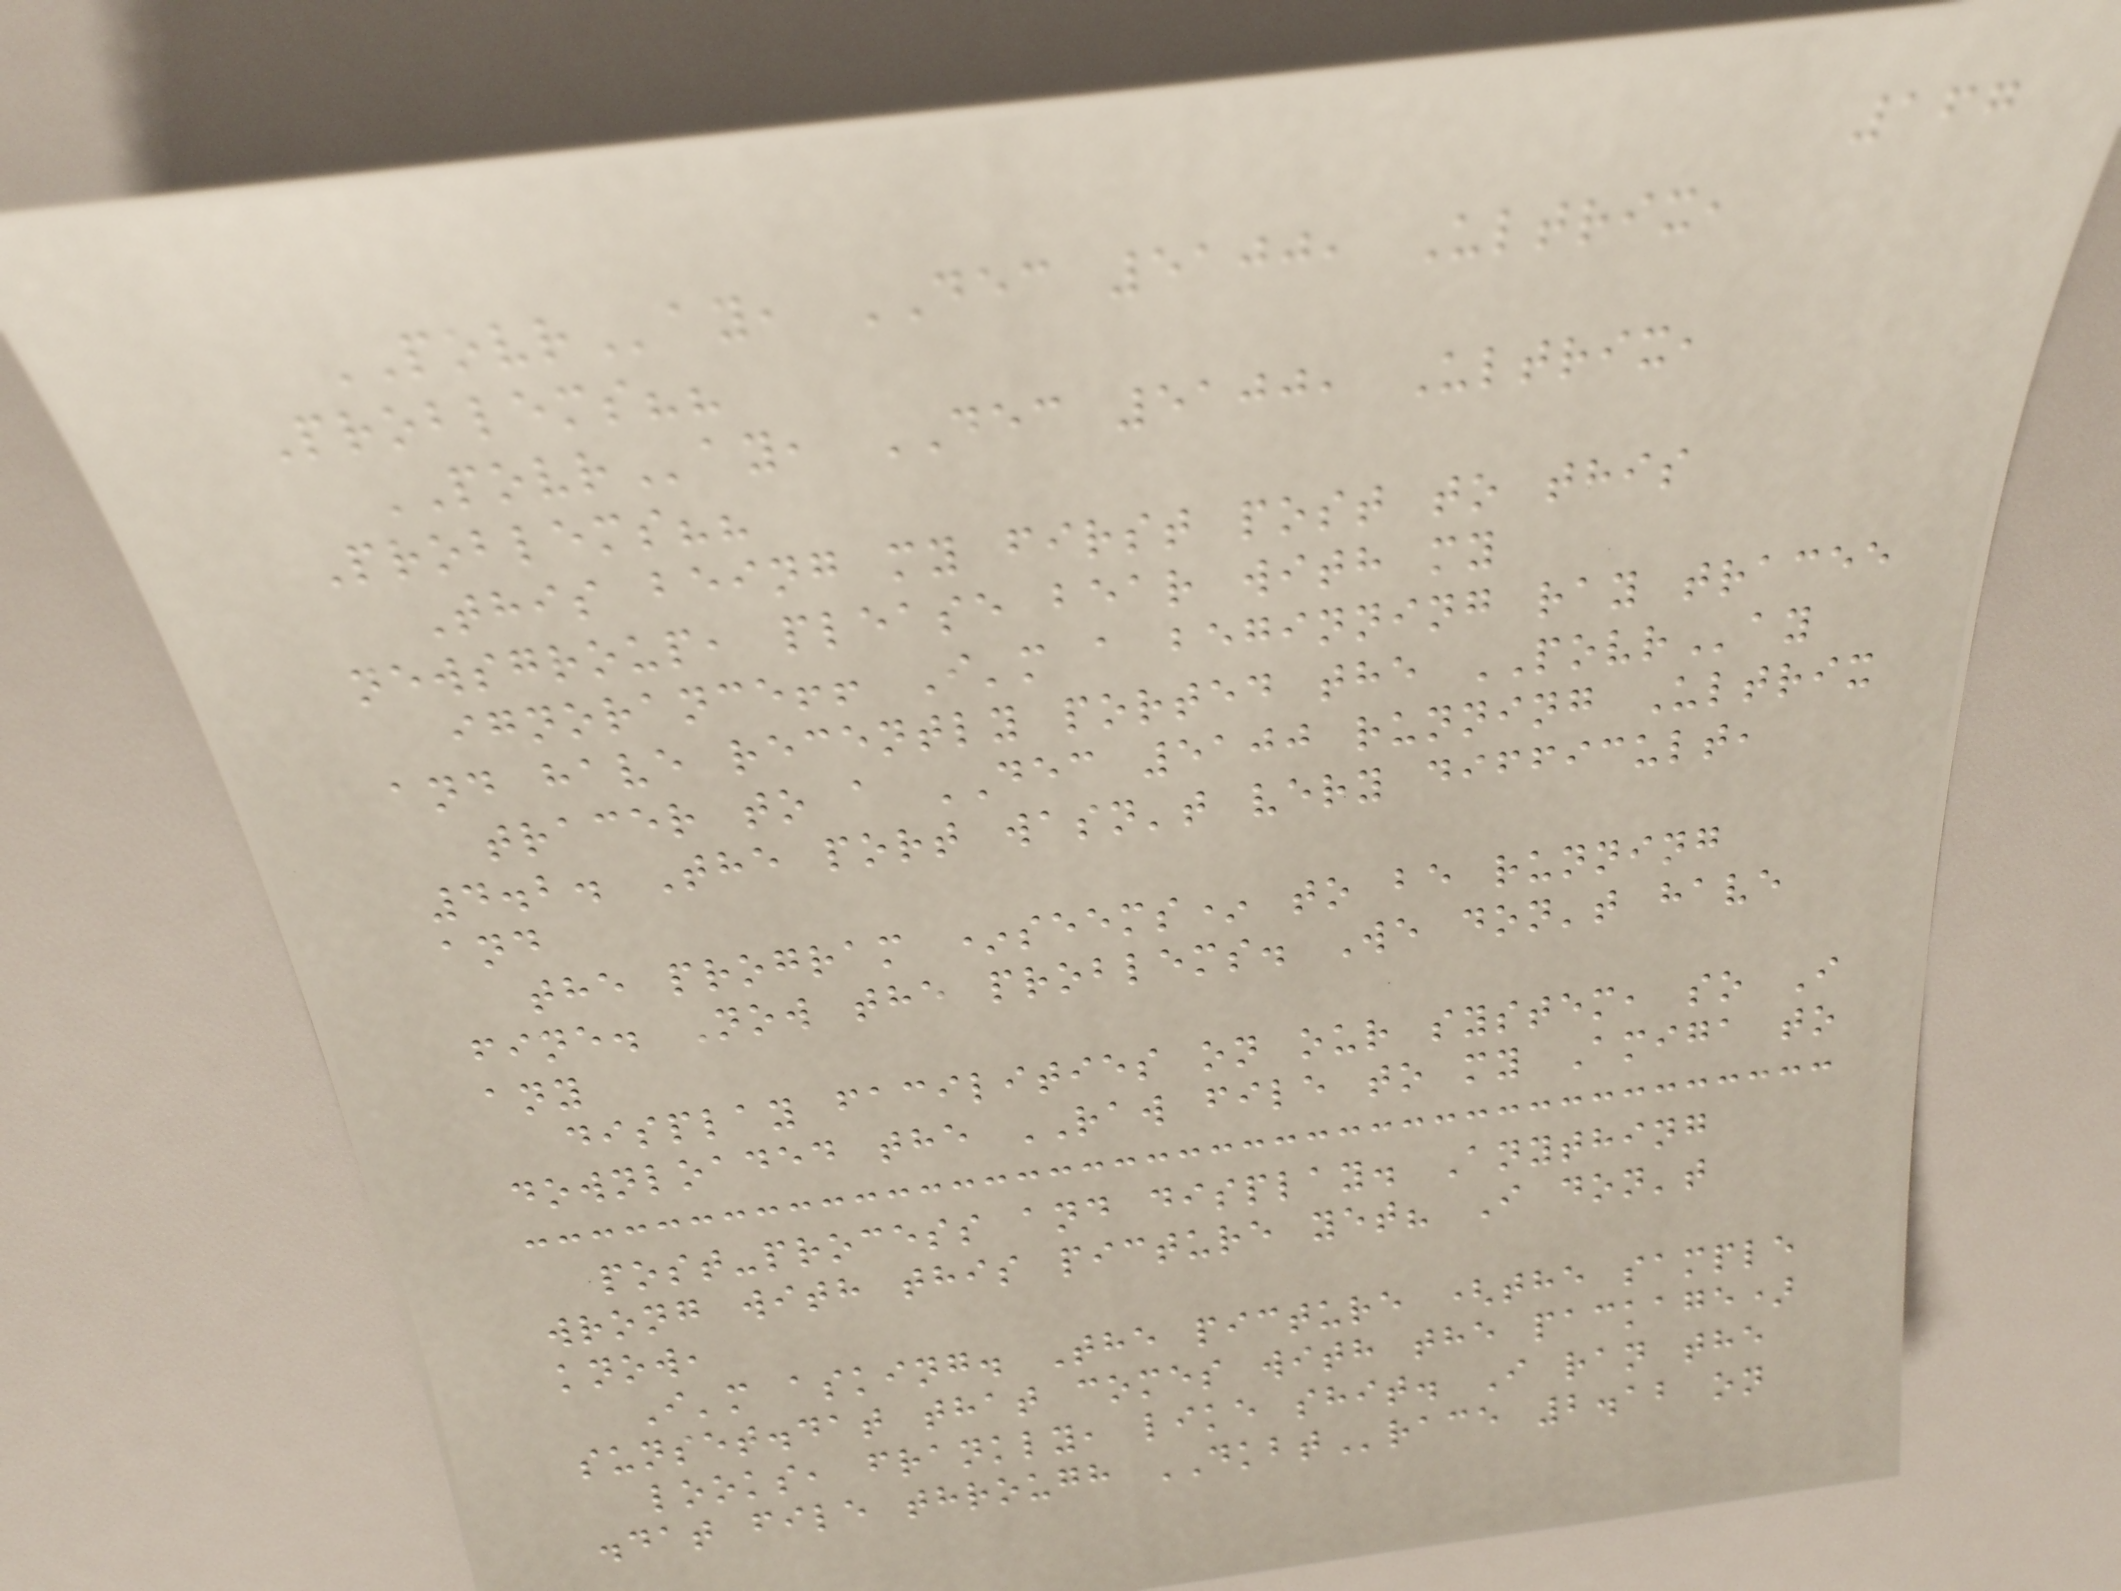167
POVRay, DEC 5100, Ultrix,
Problems??
POVRay, DEC 5100, Ultrix,
Problems??
This being my first post to this
newsgroup, please bear with my
ignorance!! I'm a beginning ray tracee
and have recently ported the POVRay
tracer to a DEC 5100 running Ultrix
4.2. The port wasn't very difficult,
and
the program *seems* to be running
fine. Now the problems. We don't have
any
display facilities on our system, so I
downloaded the RAW file to my Amiga to
post-process and display. Anything
wrong with this picture yet? I don't
know,
I'm asking. The picture (the sample
sunset.dat that comes with the package)
looks, frankly, like shit. I ran the
.dat file through DKBTrace 2.12 on
